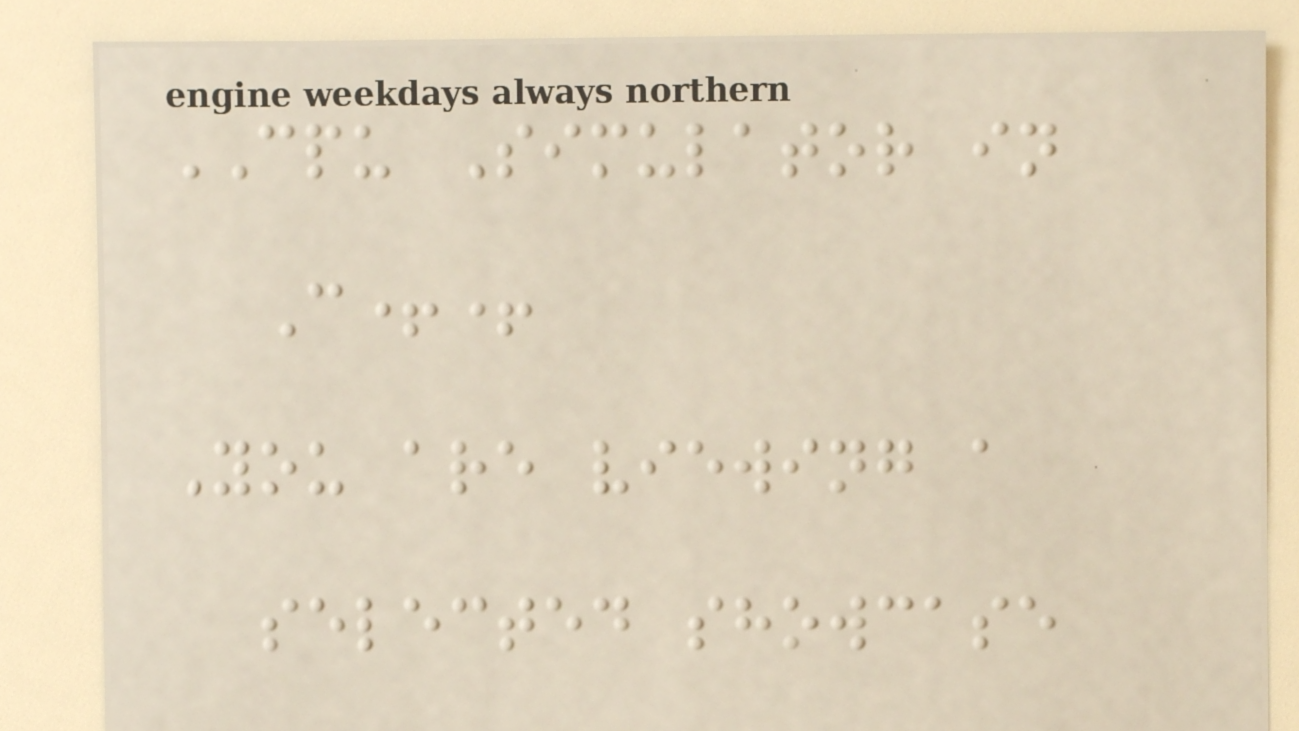CPU Simulator in
C++
You are viewing a
selected showcase
